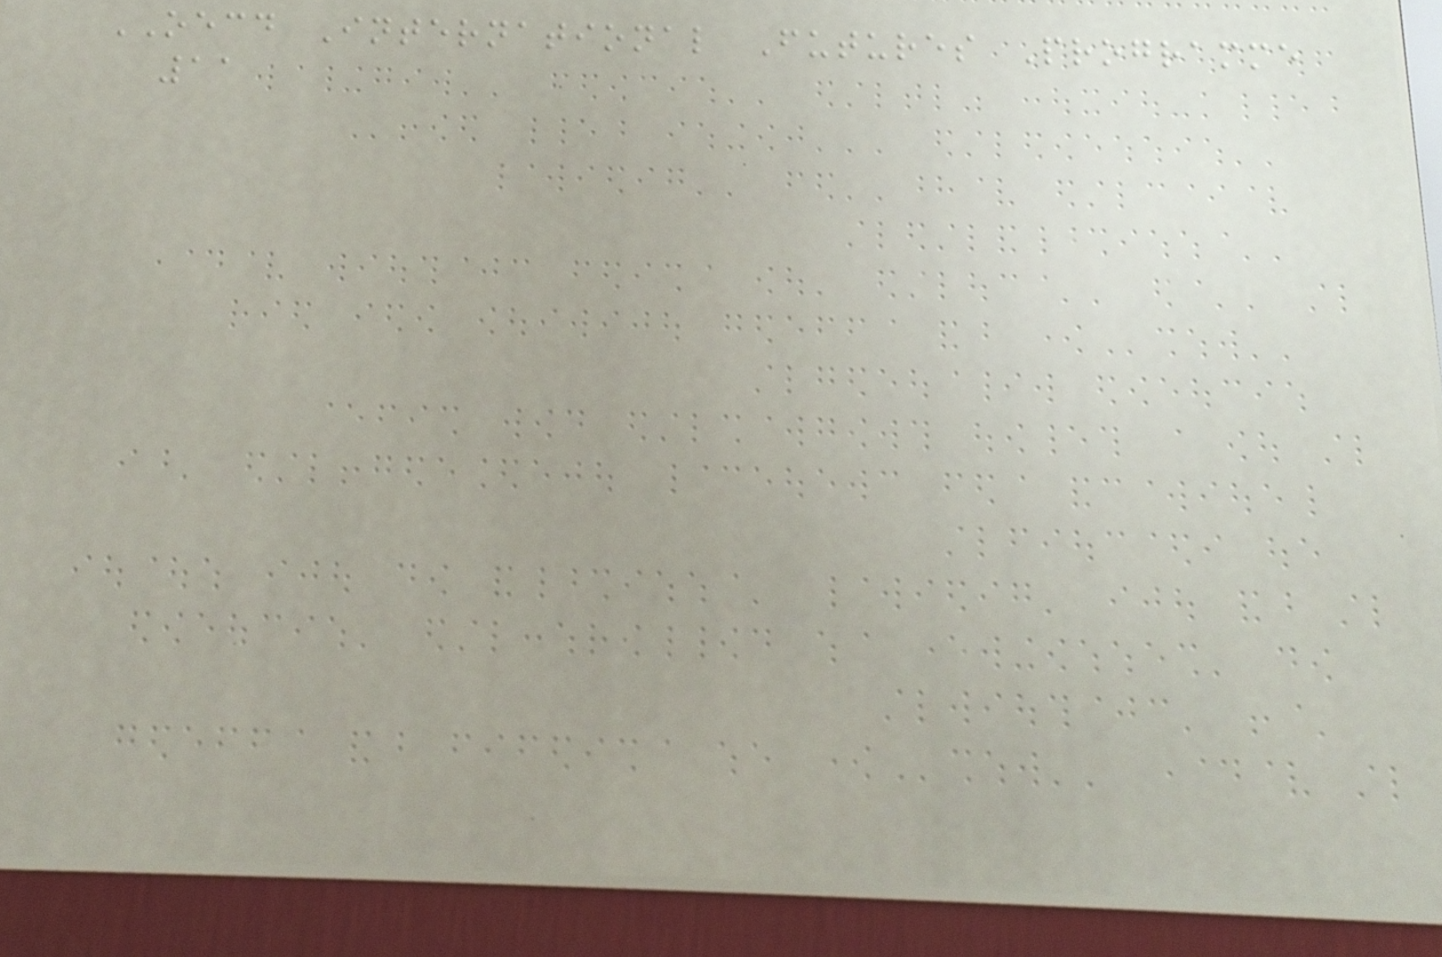OECD International Futures Programme
11
